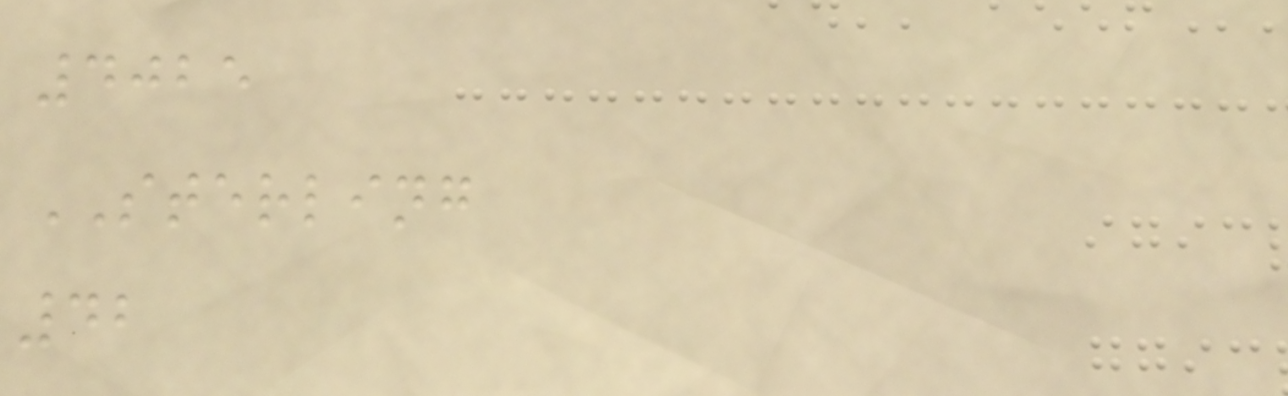4025
STERLING
42
